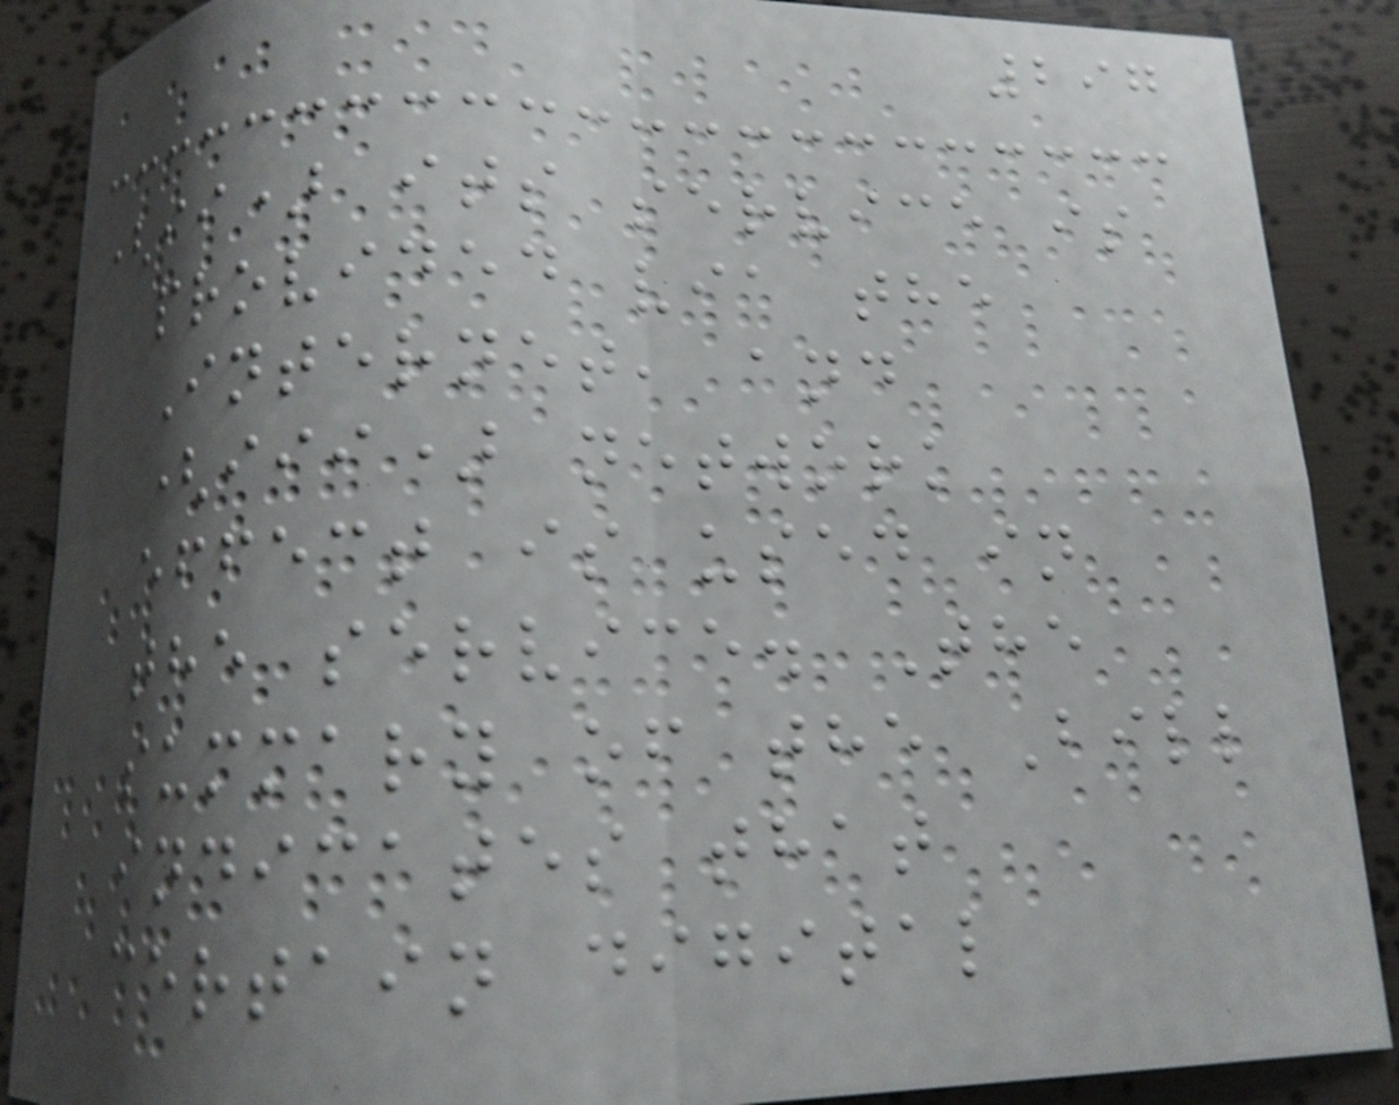297
(ii) its service is
provided via the
Internet, and
(iii) network
effect is used in
the service. The
summary of the Bill
indicates that
certain digital
